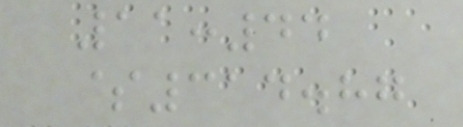11:44
$314.87
